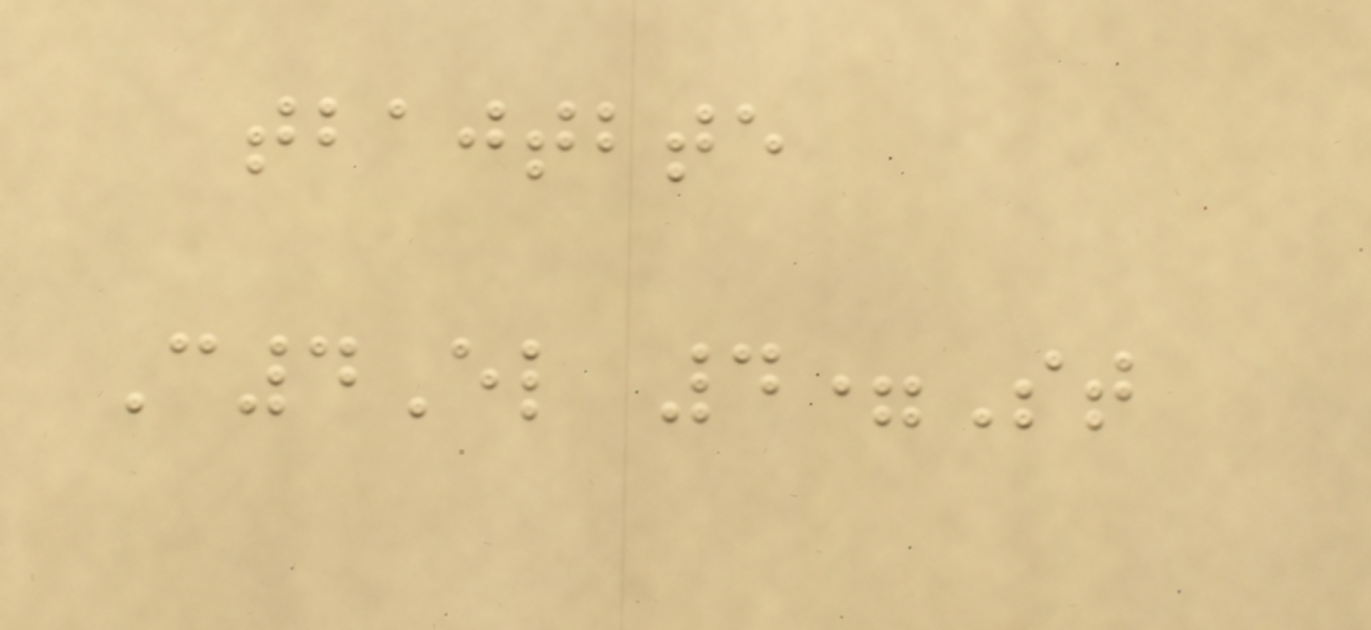tbajtbte
C4El 4=St
